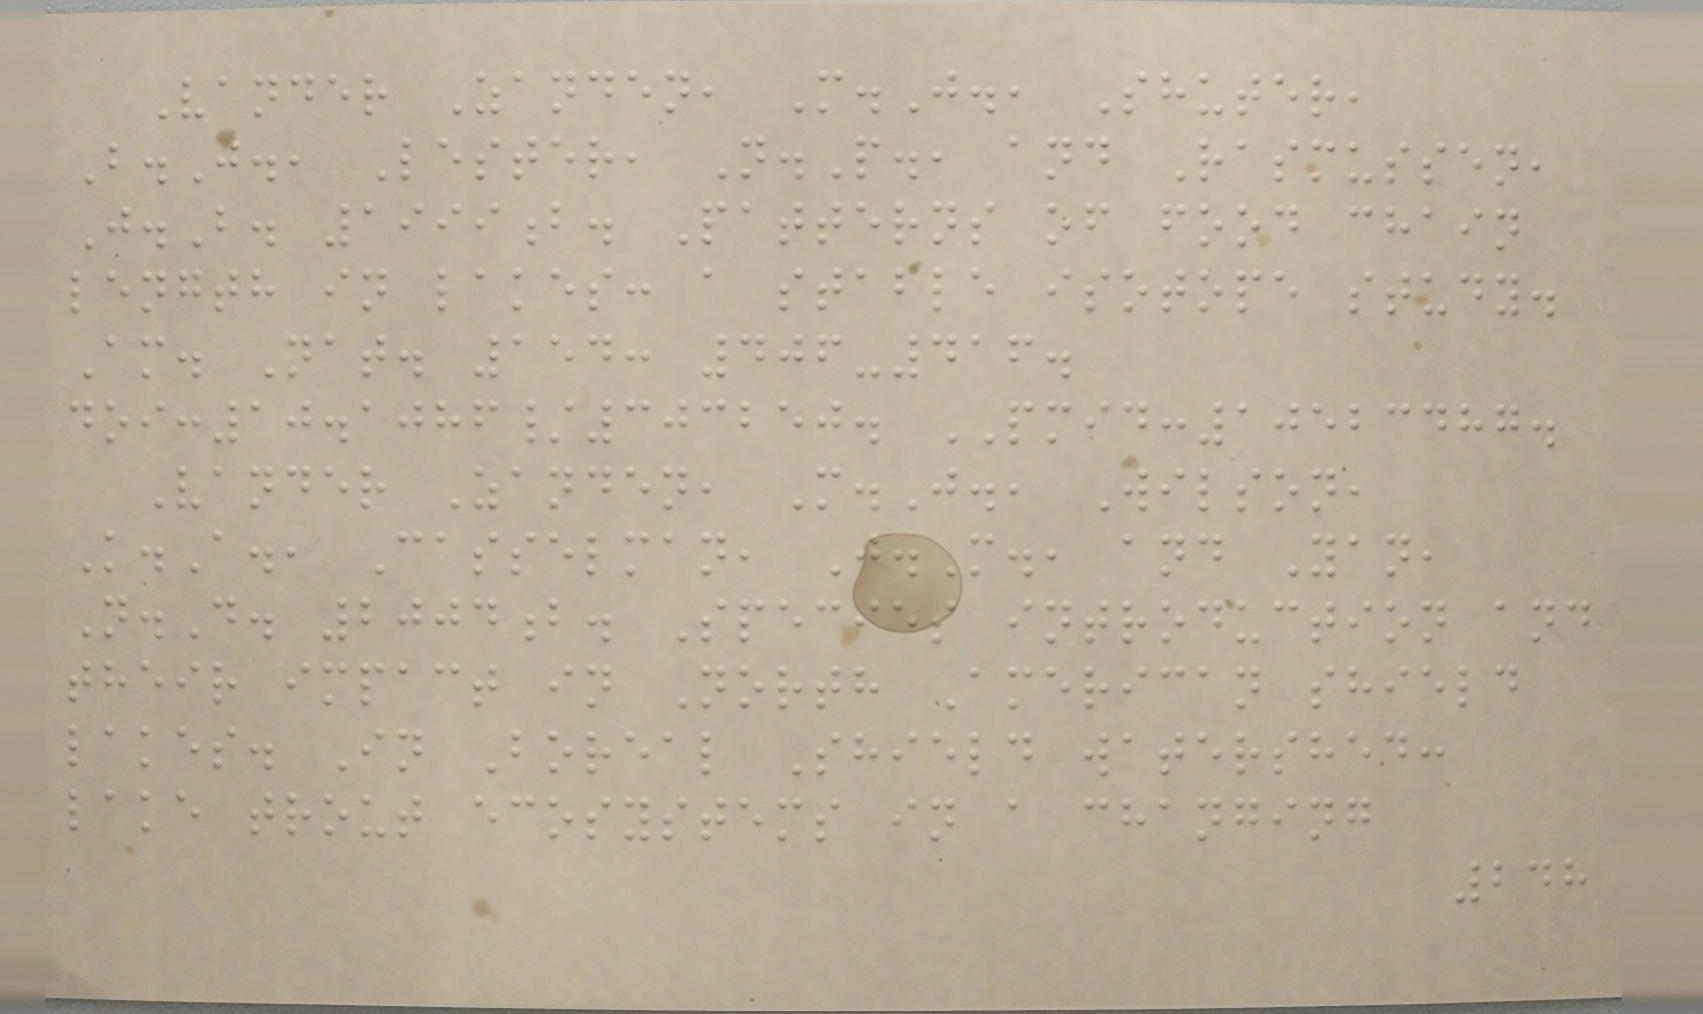Vander Zanden, M.J., Shuter,
B.J., Lester, N.P., and Rasmussen,
J.B. 1999b. Patterns of food chain
length in lakes: a stable isotope study.
Am. Nat. 154: 406-416.
doi:10.1086/303250. PMID:10523487.
Vander Zanden, M.J., Wilson,
K.A., Casselman, J.M., and Yan,
N.D. 2004b. Species introduction and
their impact in North American shield
lakes. In Boreal Shield watershed:
lake trout ecosystems in a changing
248
